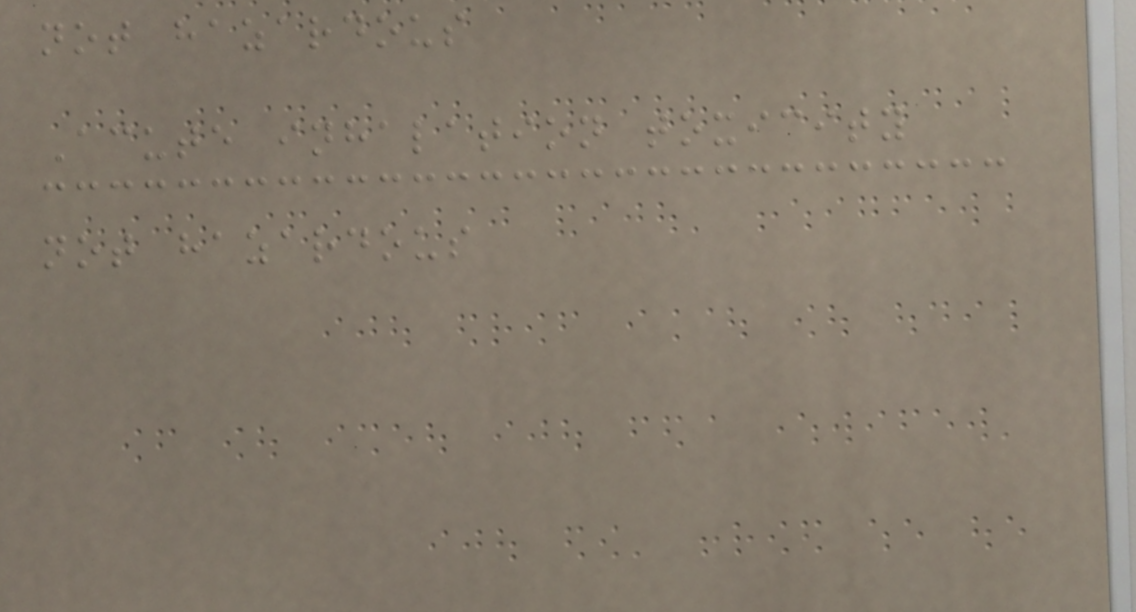not hazardous
Acute inhalation toxicity
not hazardous
